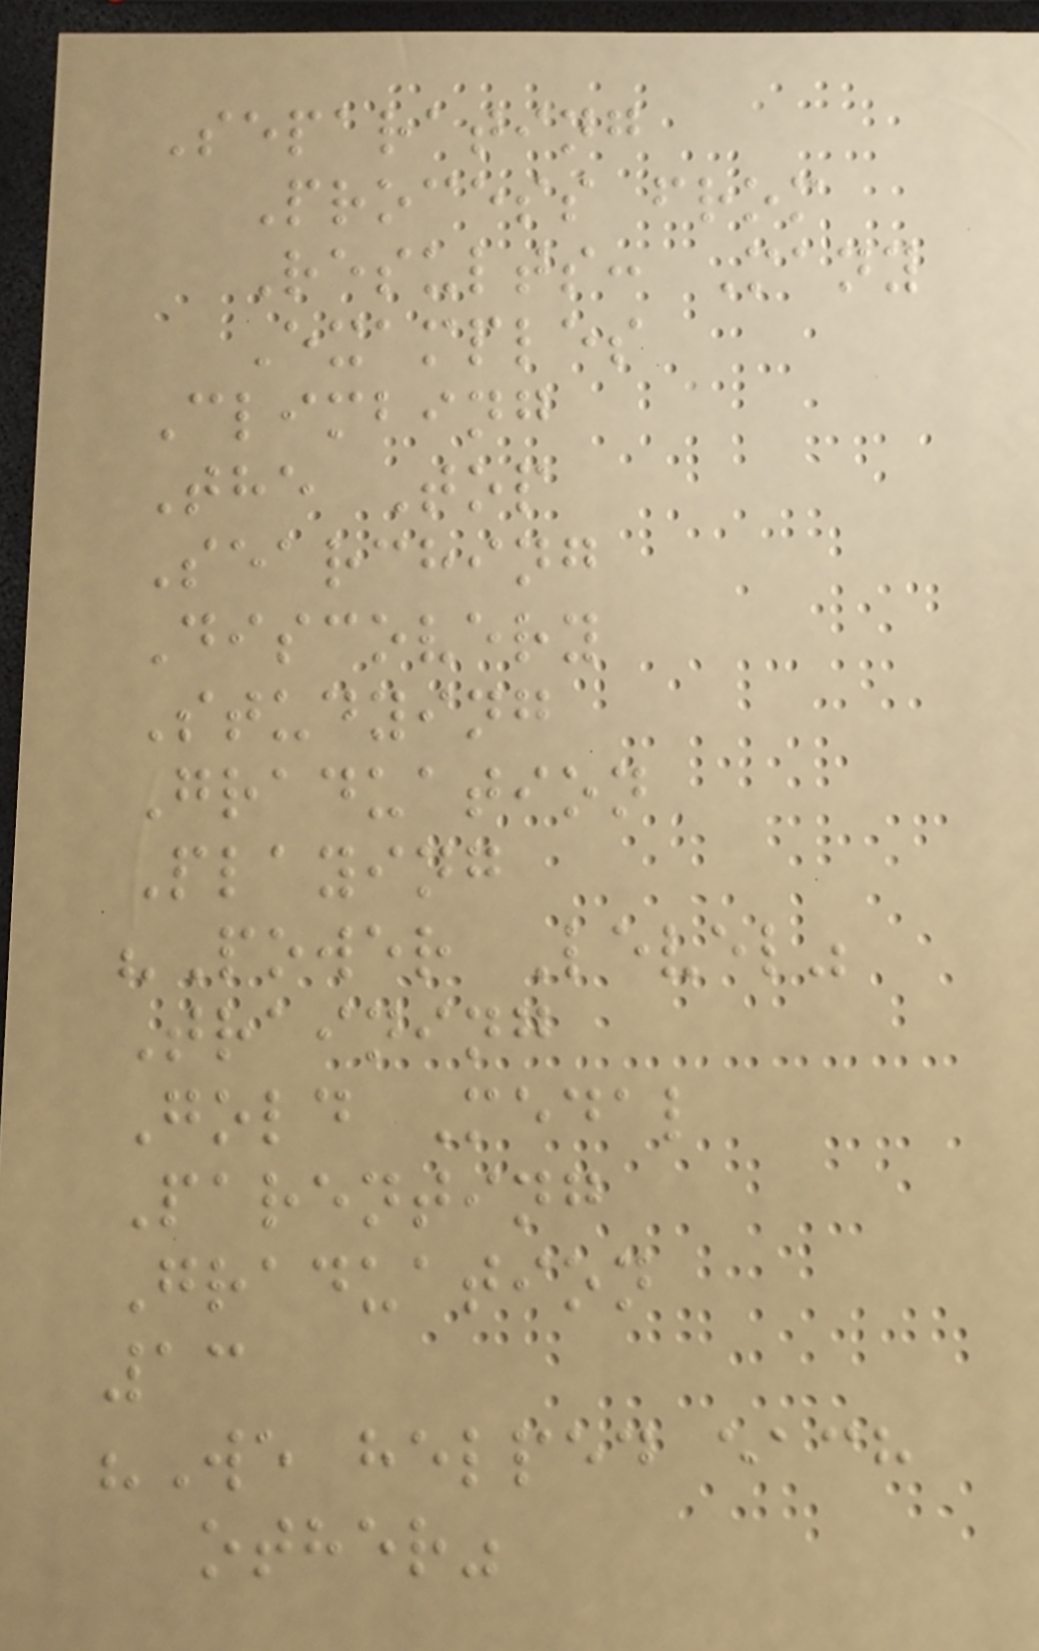Separating
Process from
Results: Many
Examples
Climbing
The Top
Searching
Discovery
Studying
Graduation
Playing
"Power Level"
Training
Gold Medal
Parenting
Graduation
13
"We helped each
other"
